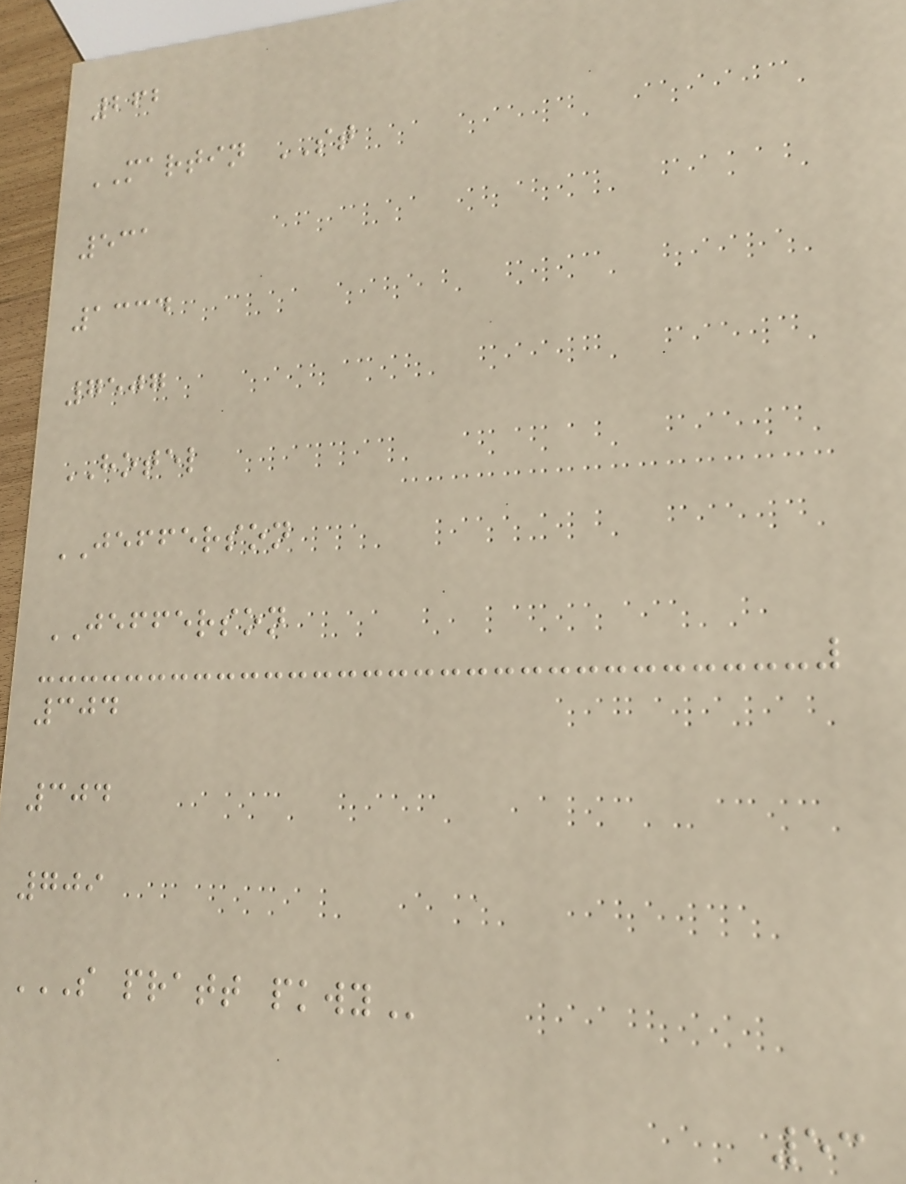262
MARTIN ST
531
1334
7507
HOTEL
JEFFERSON
JEFFERSON
304
304
709
S PRATT PKWY
53
